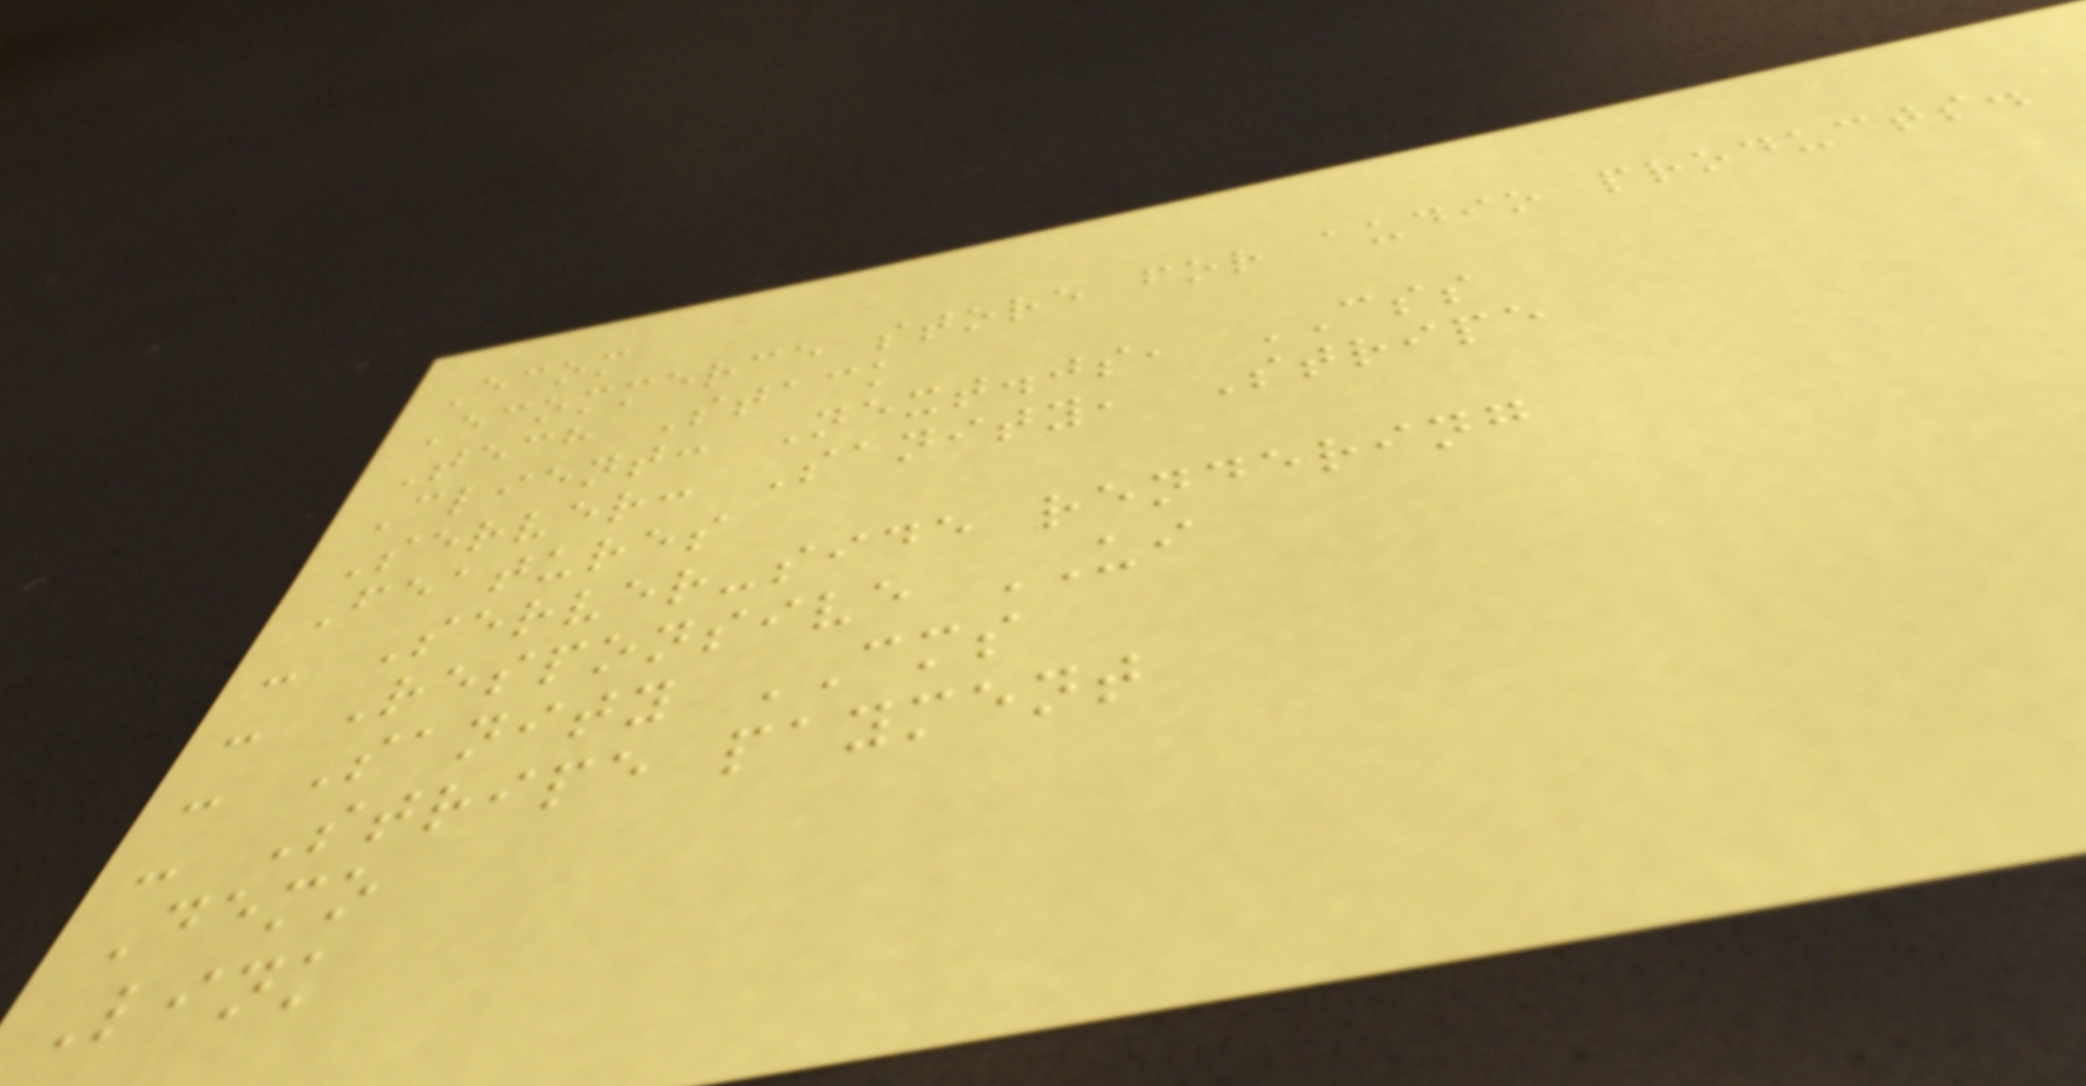Ecom
Ecommerce store for audio products.
Tech Stack
Client: Next.js, CSS
Server: Sanity, Stripe
Features
- Server-side rendering
- Responsive UI
- Sanity CMS
- Stripe payment
Demo
Link
